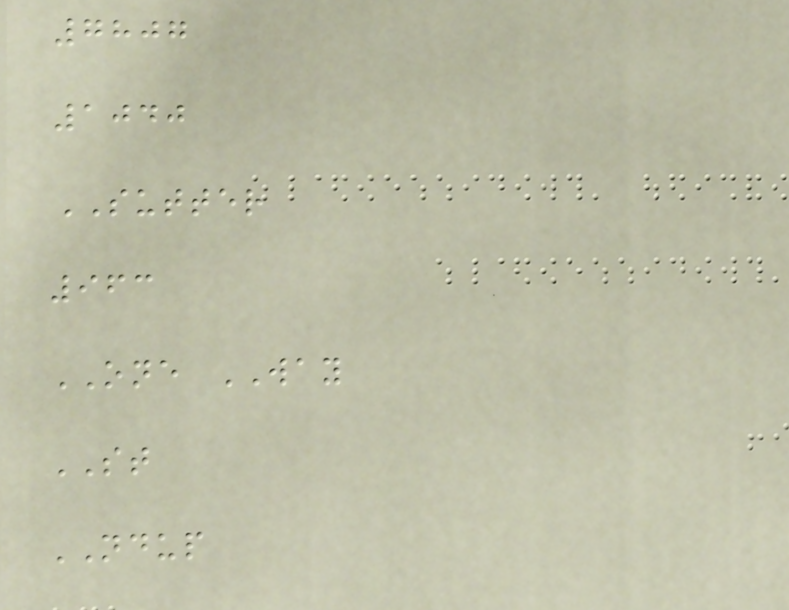7807
1040
SUTTER
963
ONE WAY
ST
NDUP
